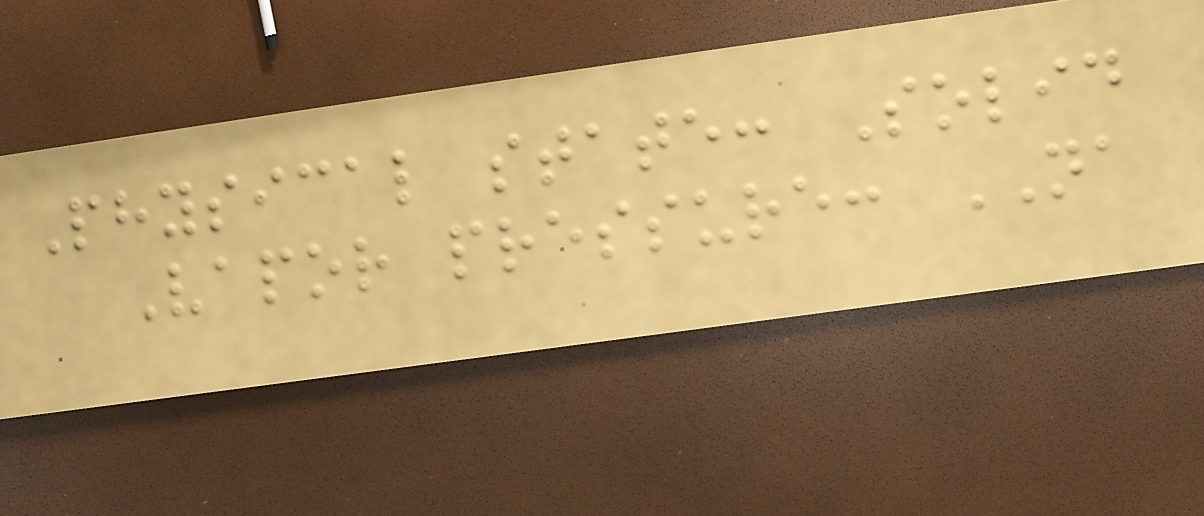Physical state: Solid
Vapor pressure: NA
